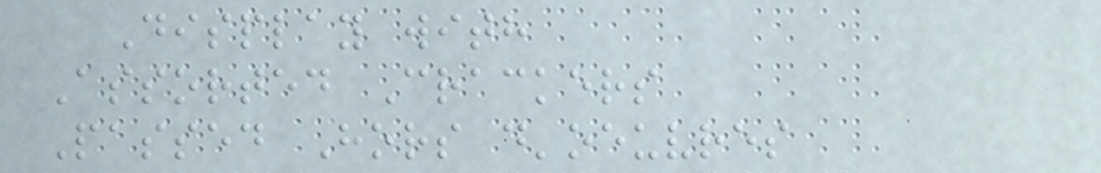Display with
Assorted Crackers
Passed Hors d'oeuvres
